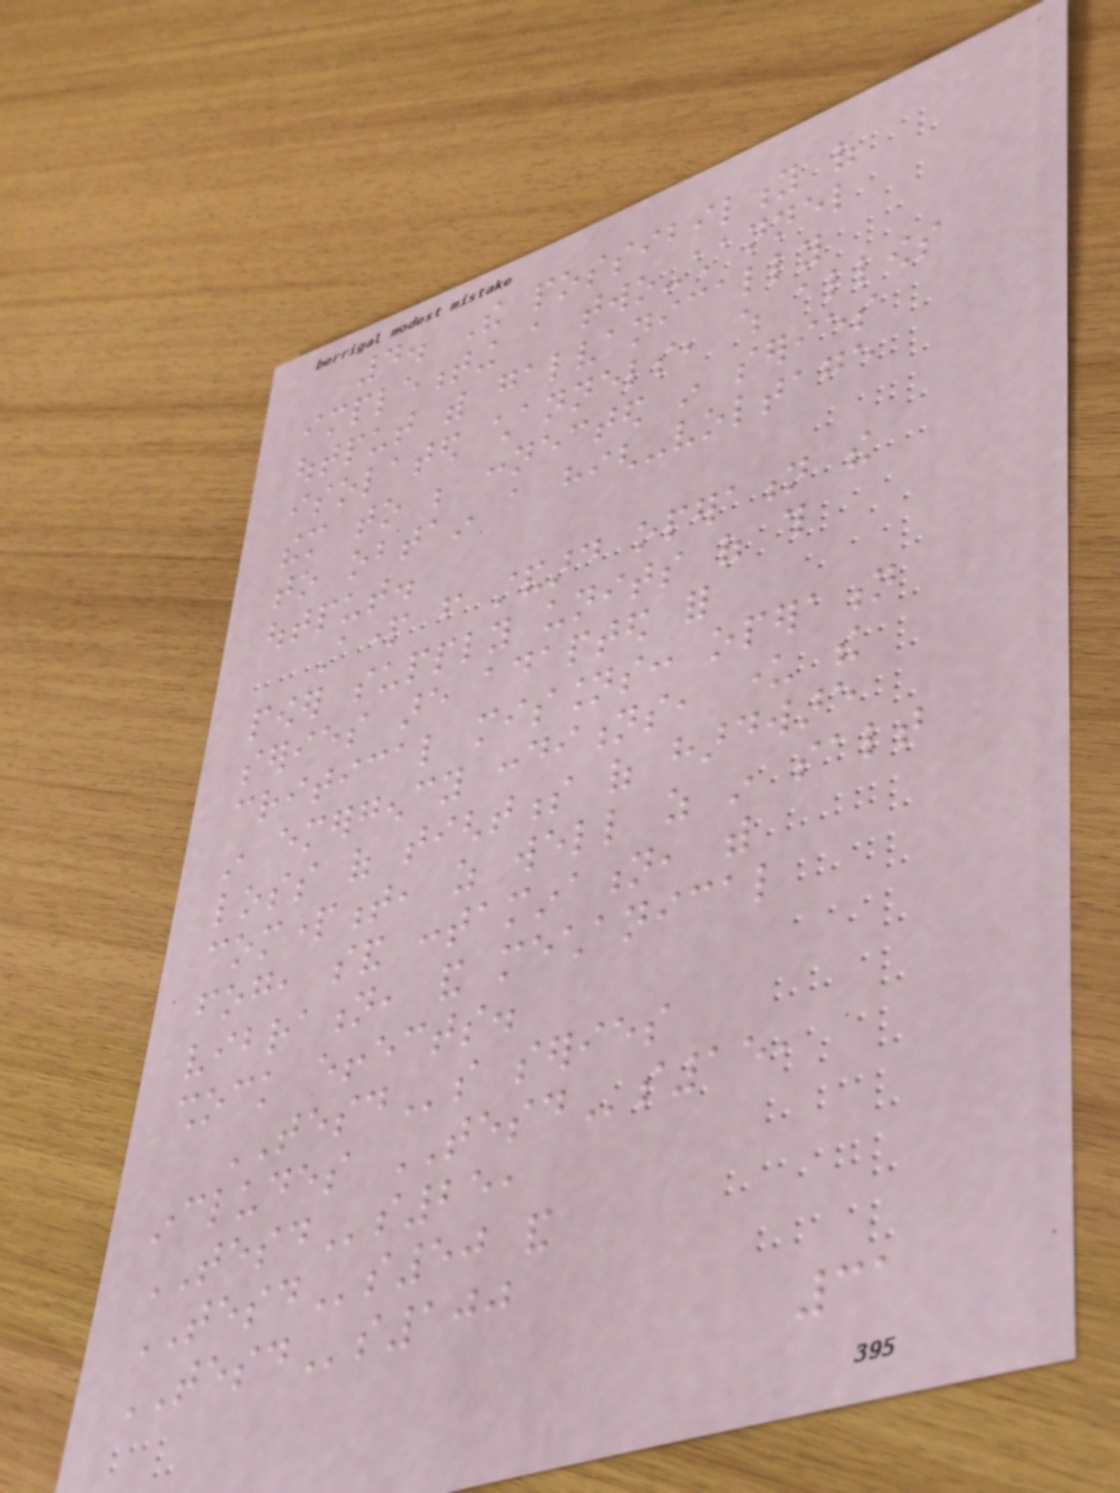4. The possibility of
implementing a two-channel
output with galvanically
isolated channels, which allows
them to be connected in series
to obtain a high-voltage
output.
Apart from standard operation the
power supply units of this
series are adapted for
critical missions: operation
in emergency conditions, under the
loss of tightness of hardware
compartment, as well as in salt
fog, sand contamination, with
vibration, and mechanical
shock effects.
TESDs series
includes TESDs15,
TESDs25,
TESDs50 and
TESDs100
31
